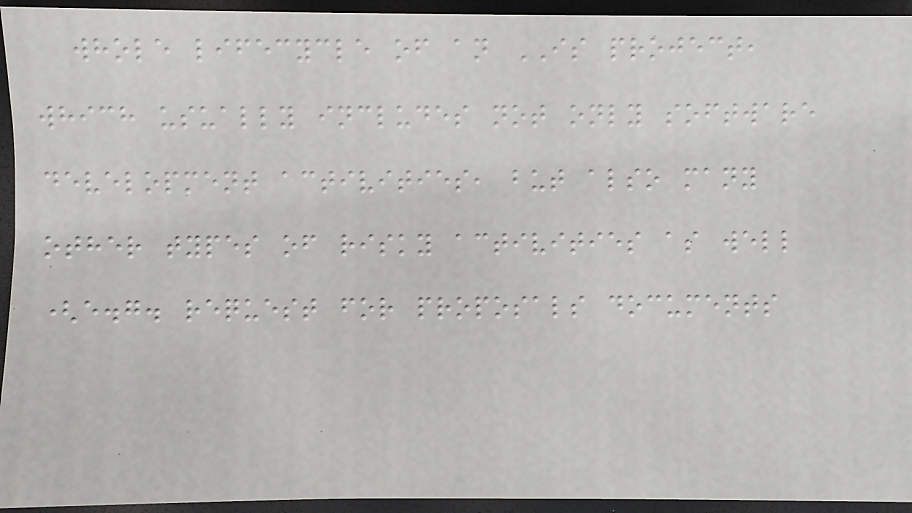whole lifecycle of an IS project,
which usually includes not only software
development activities, but also many
other types of risky activities as well
(e.g. request for proposals documents
